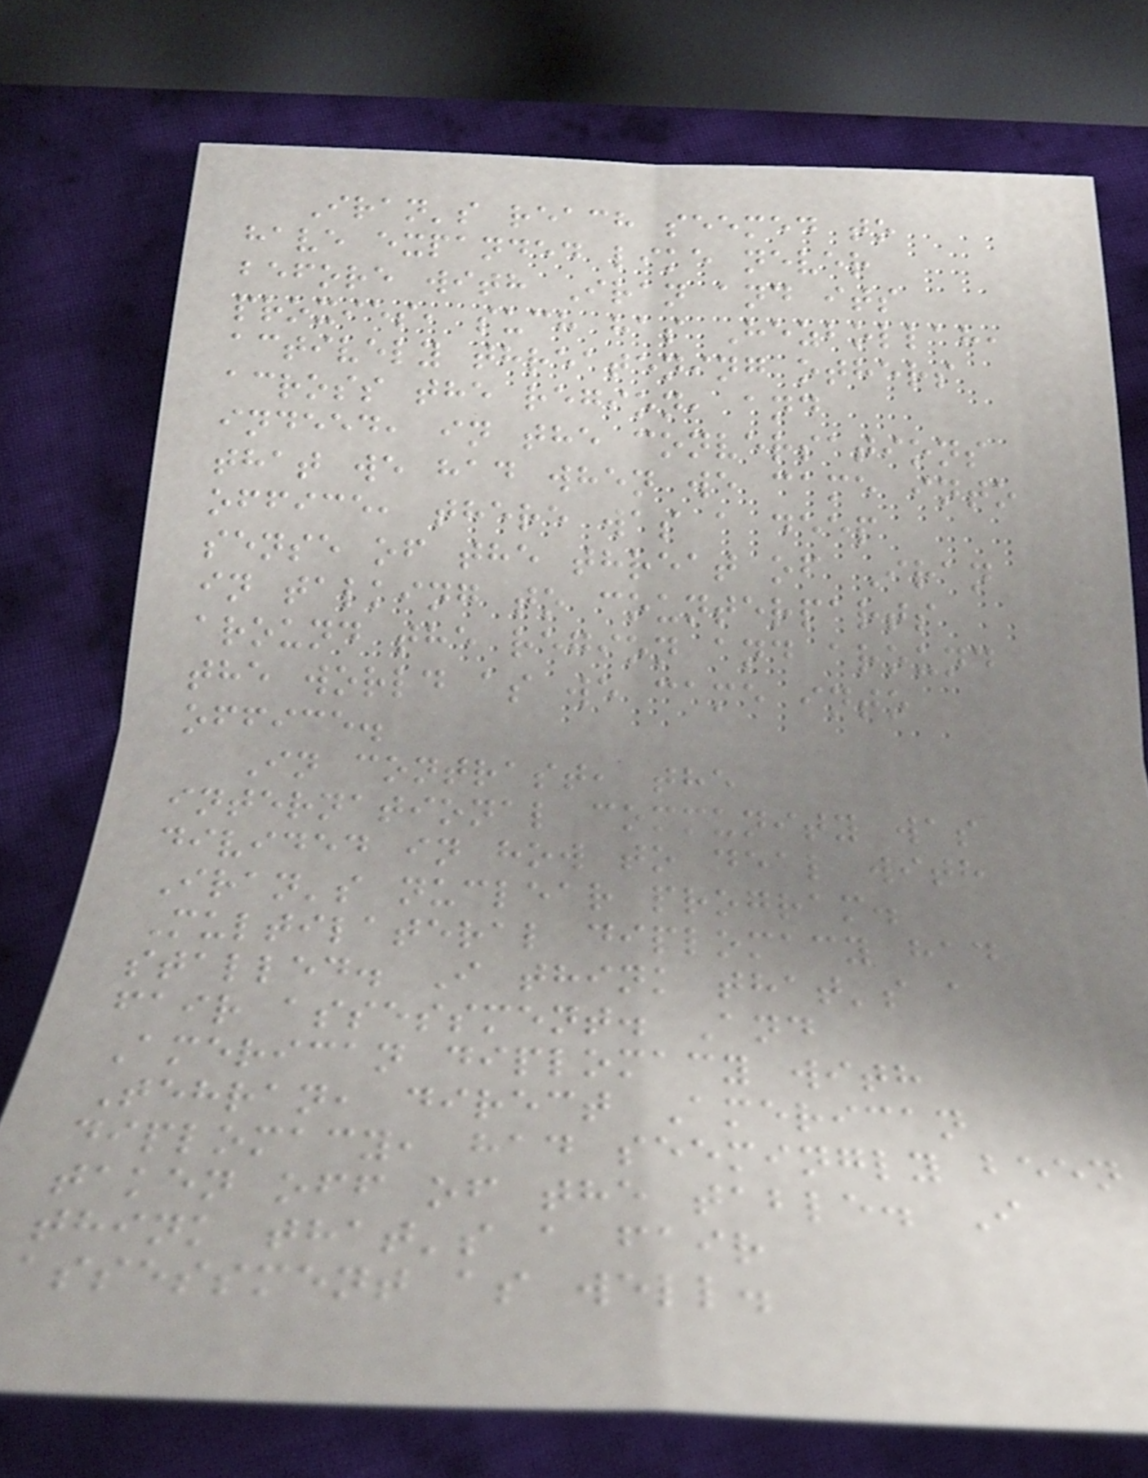Iran's reach seemed to
have expanded like never
before with Iran and its
proxies, such has Hezbollah,
actively threatening others
across the region, and
indeed, in the conversations
that we had when we came into
office, there was a deep
sense of the threat of Iran
in talking to counterparts
around the region and around
the world as we came into
office.
In contrast, the
international community was
divided in how to deal with
Iran's nuclear program.
Multilateral diplomacy had
stalled. I think that's a
fair assessment. And
American diplomacy with
Tehran, direct American
diplomacy, had seemingly been
taken off of the table. I
think that's a fair
assessment as well.
